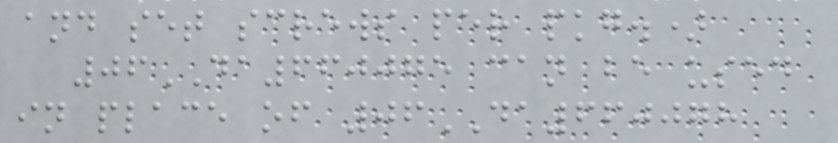and set screws per pkg.)
06DA660075 can be used
in place of 06DA660078
